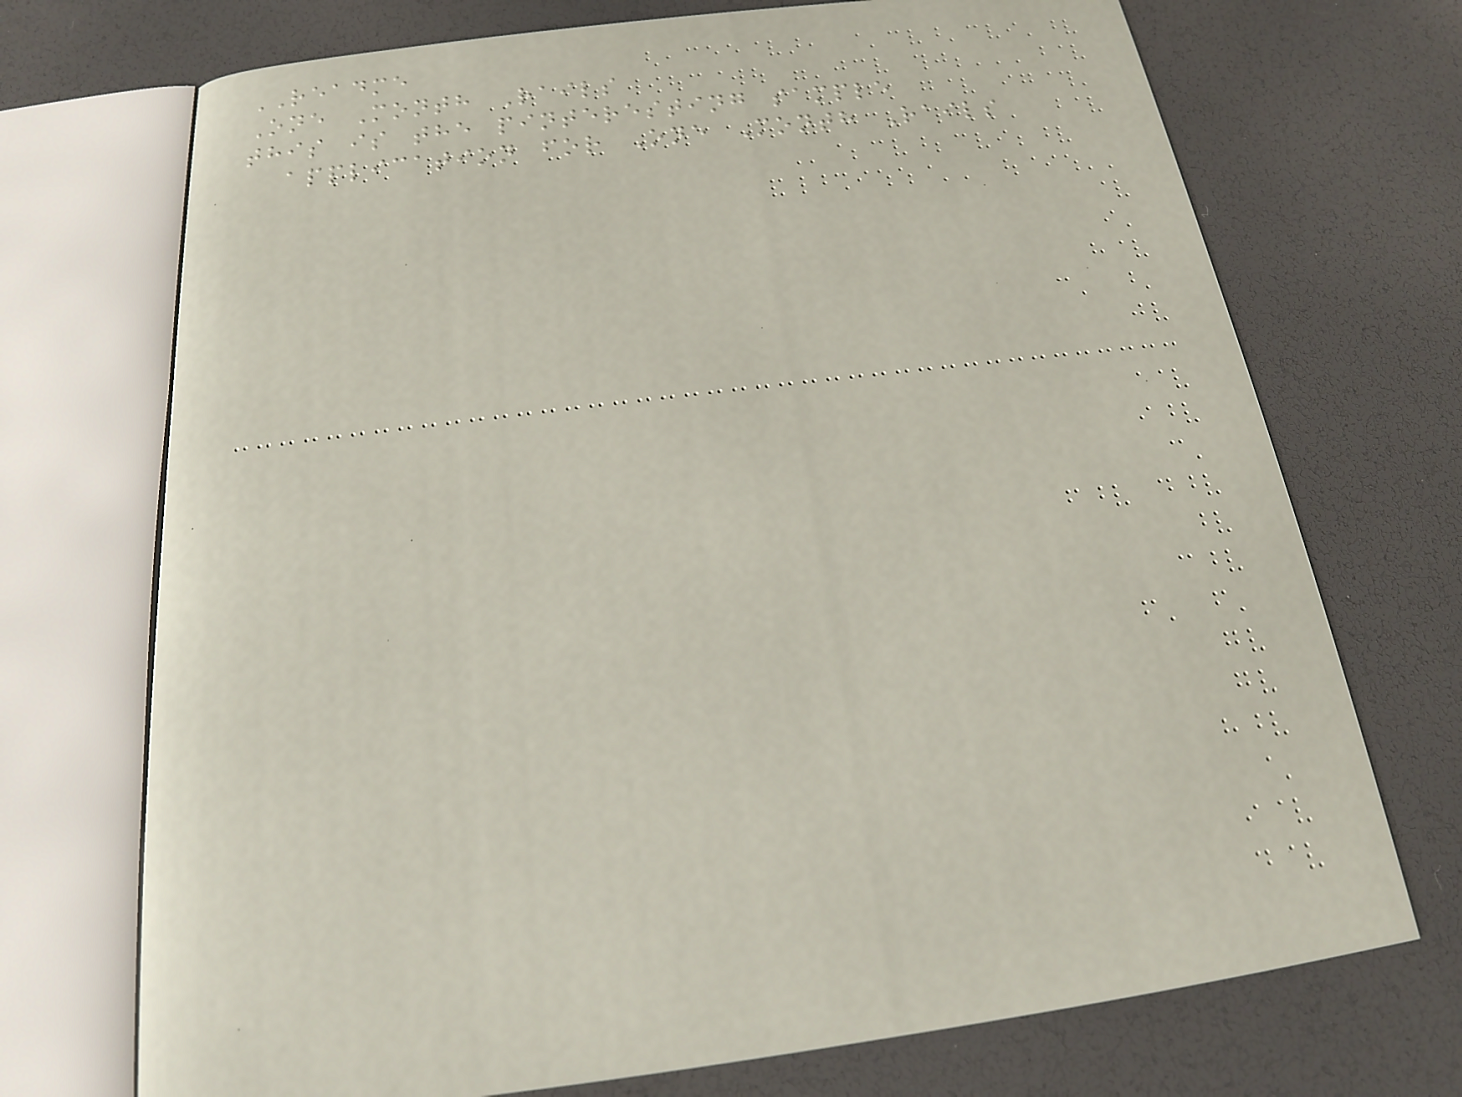README
One Month Rails
this is the pinteresting sample
application for One Month Rails
